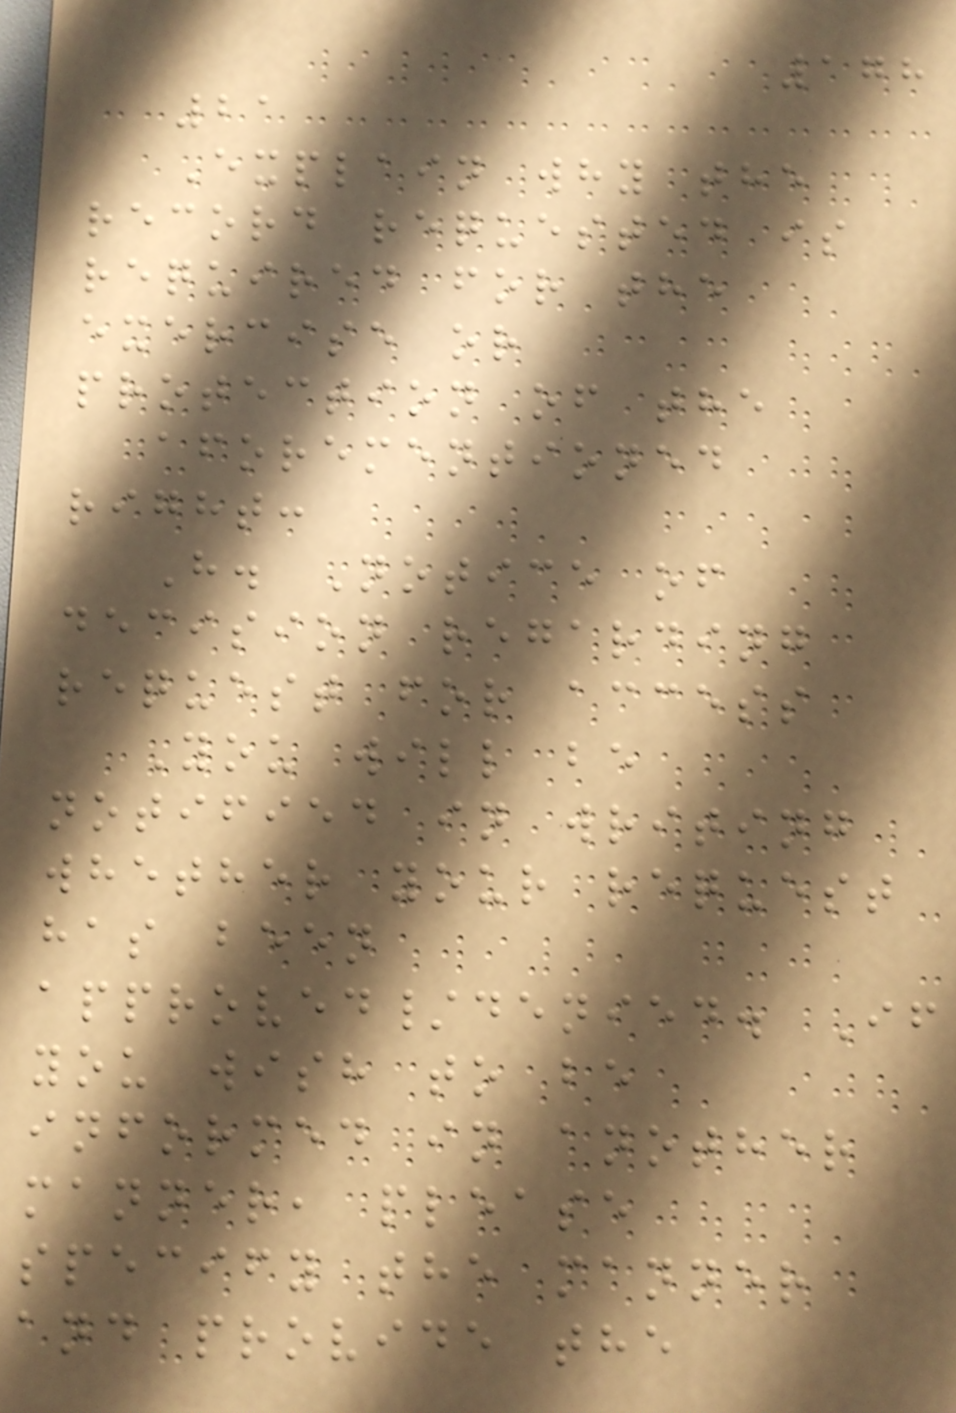178
21
Explain why the
record requested is
required for the
exercise or
protection of the
aforementioned
right:
H. Notice of
decision regarding
request for access
You will be
notified in writing
whether your request
has been
approved/denied. If
you wish to be
informed in another
manner, please
specify the manner
and provide the
